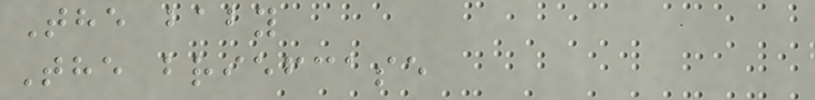The baby
The briefcase
